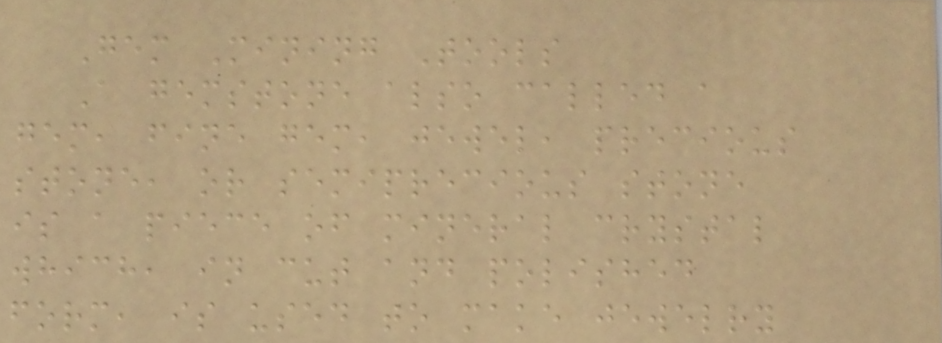Gem Mining Tools
A gemstone also called a
gem, fine gem, jewel, precious
stone, or semiprecious stone
is a piece of mineral crystal
which, in cut and polished
form, is used to make jewelry
